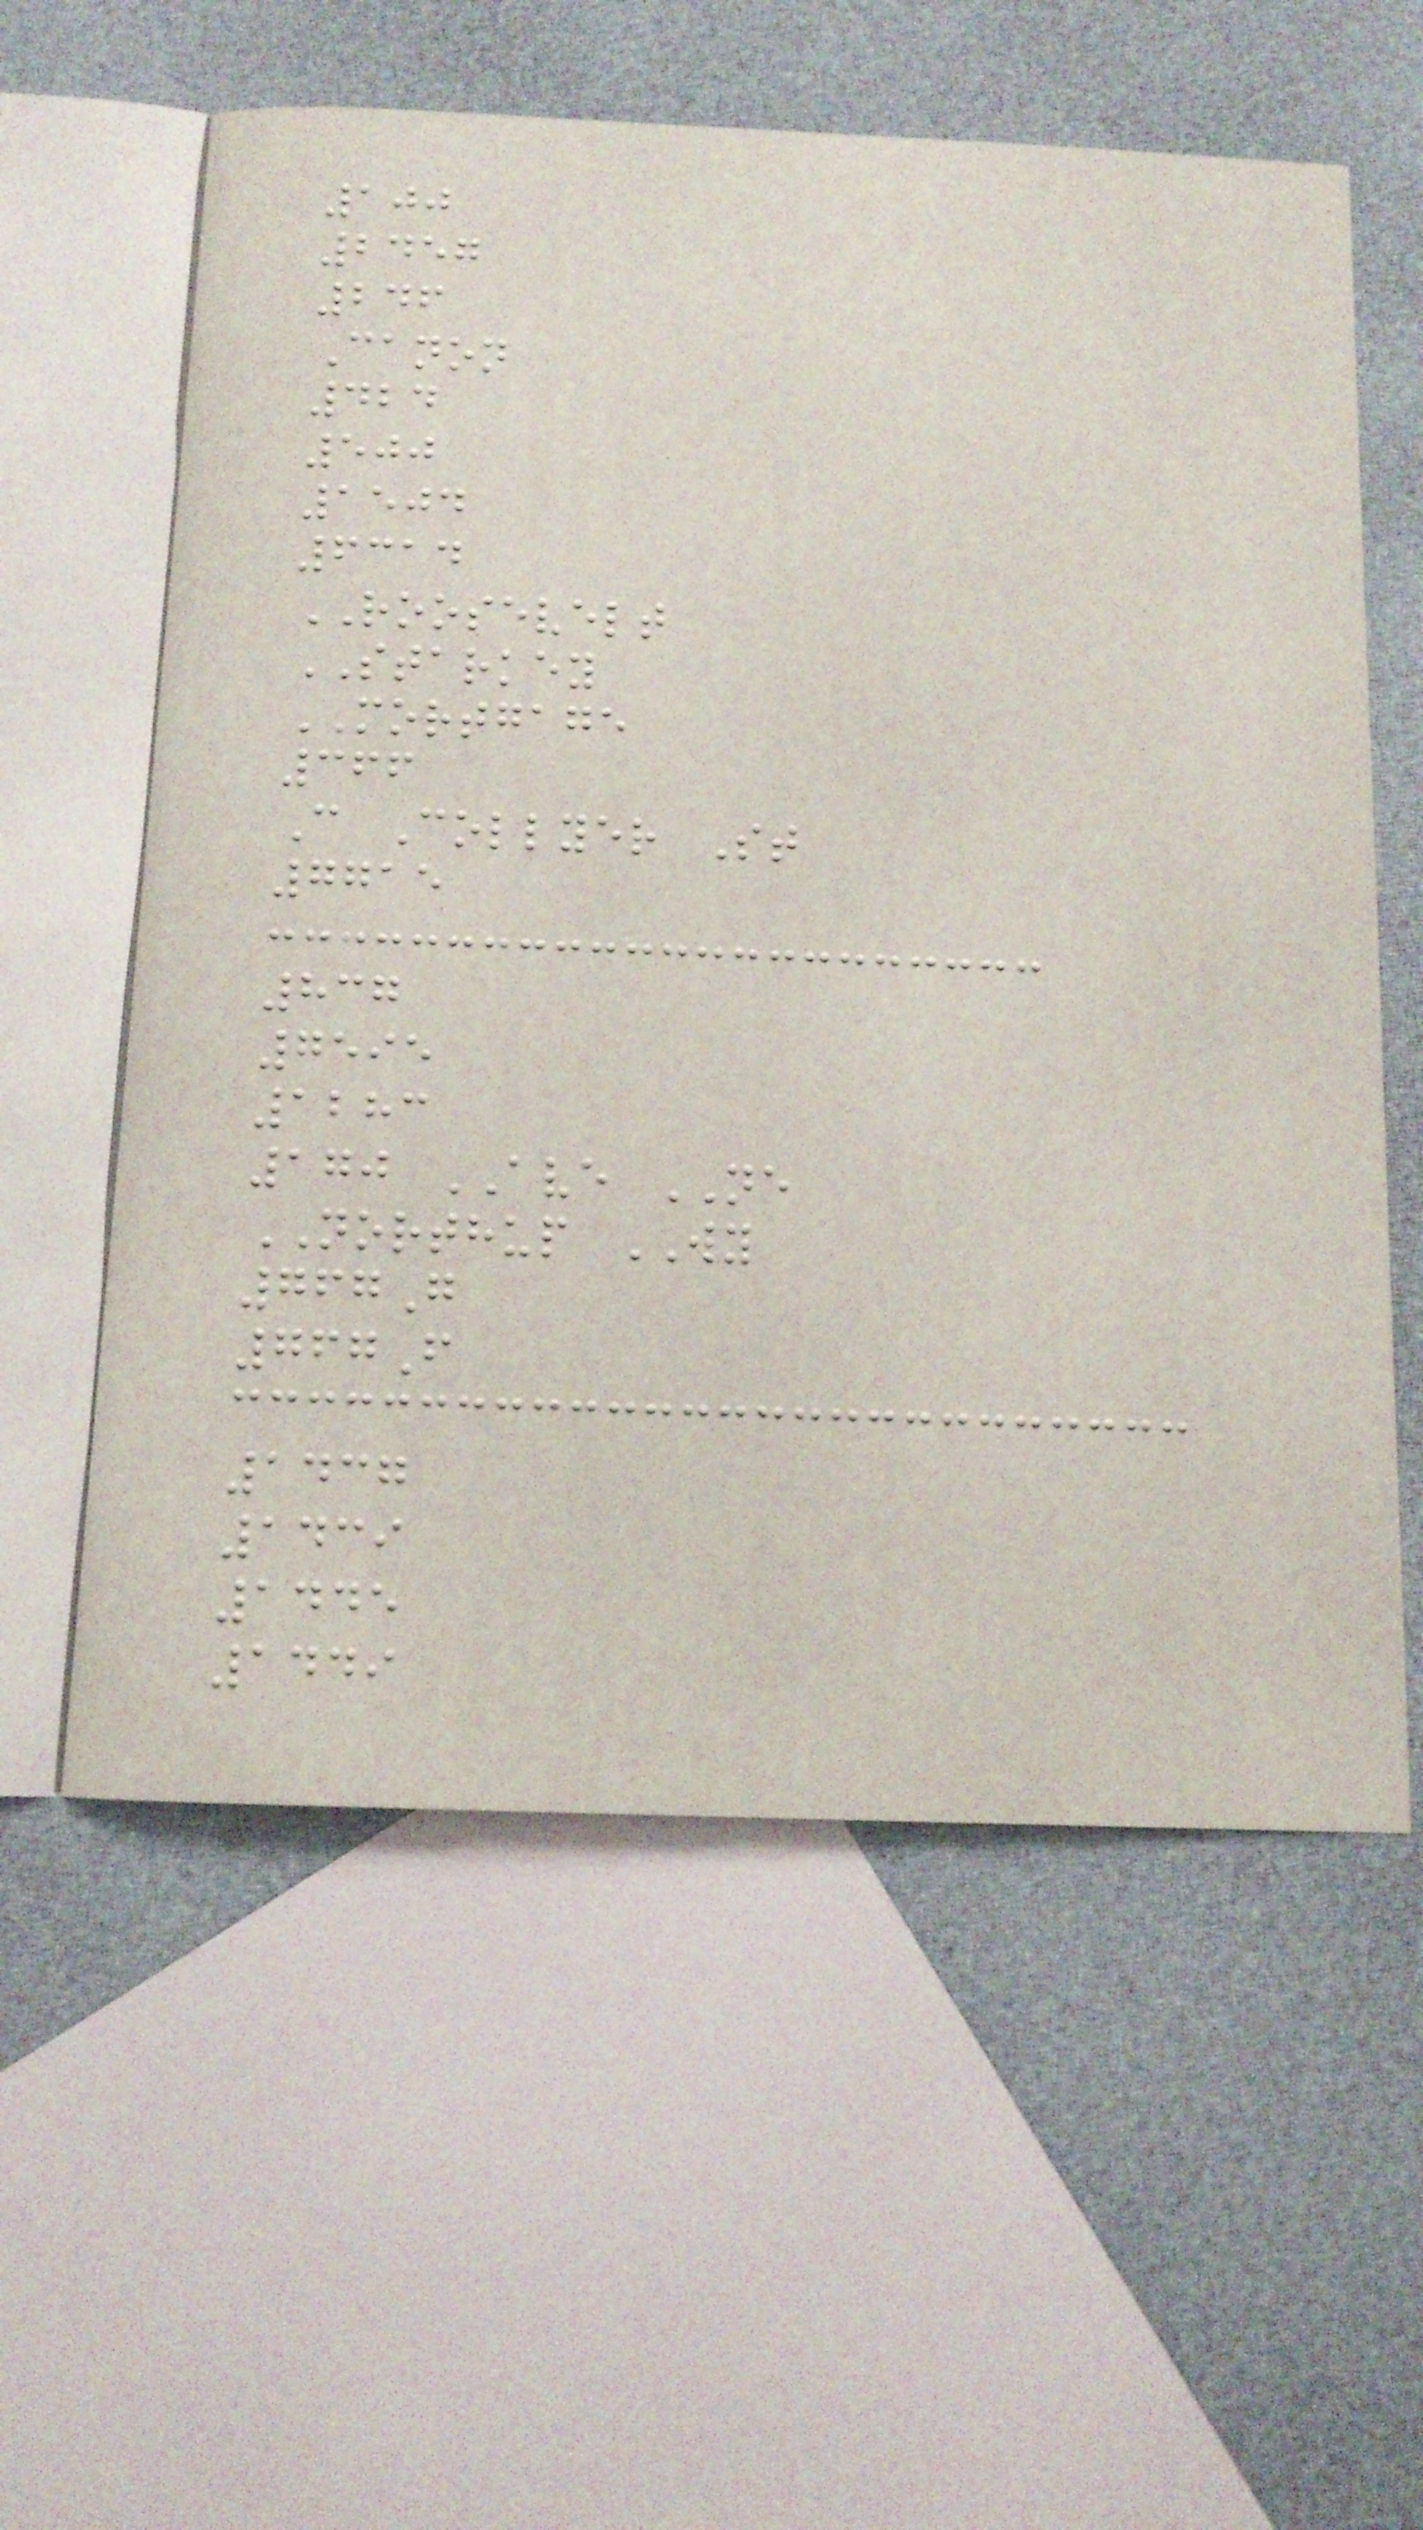100
2457
246
Canon
424
500
1504
6314
ROOSEVELT
STARKEY
MORTGAGE
366
C Collyer St
7715
837
7595
1283
170 AVE NE
NORTHUP WY
767G
767F
1437
1439
1445
1449
